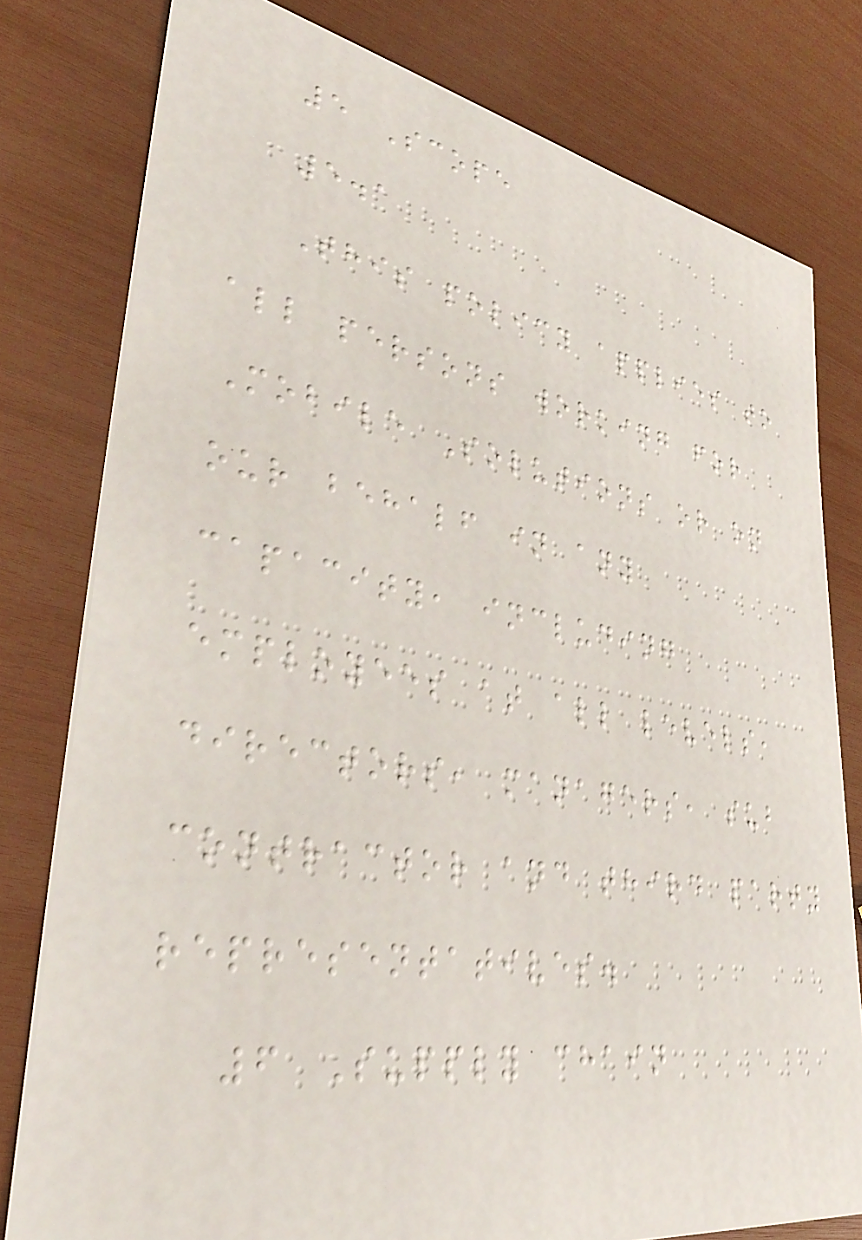5 Scope
5.1
This policy applies to
all persons working for
Mobile Solutions or on
our behalf in any
capacity, including
employees at all levels,
directors, managers, sub
contractor and third party
representatives.
6 Supply chain
